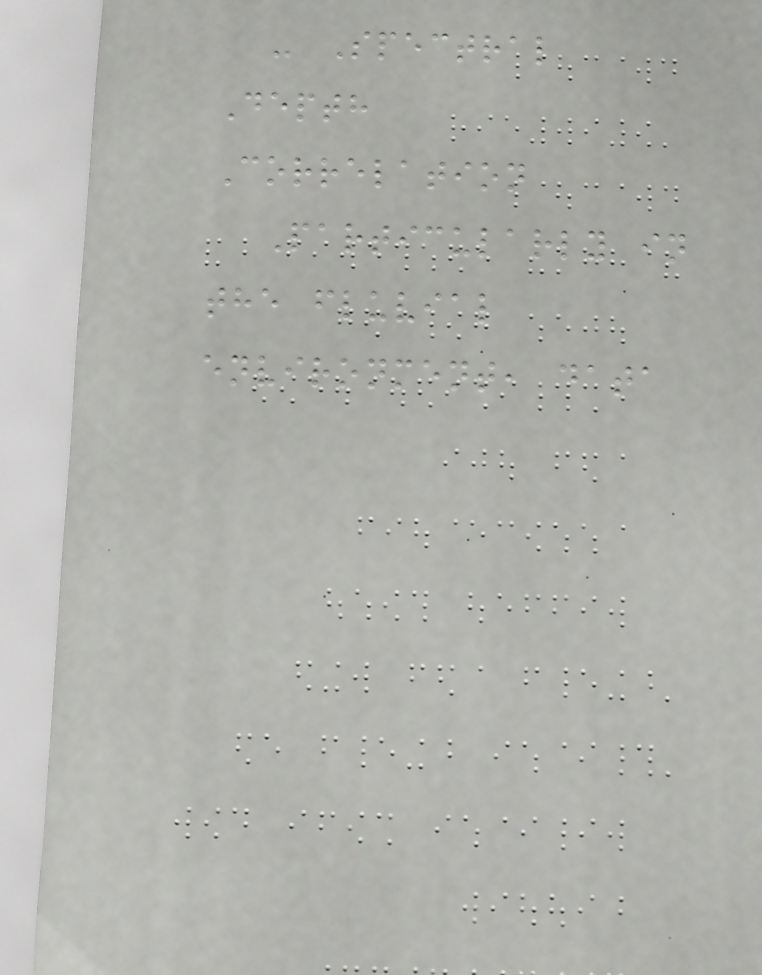- Spectral
Depth
Correlation
Particularly in
the fluvial
environment, data
